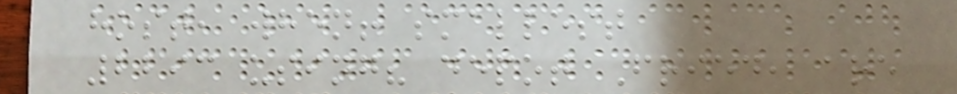host, when! smallest
2293 using? depot Fried, are
